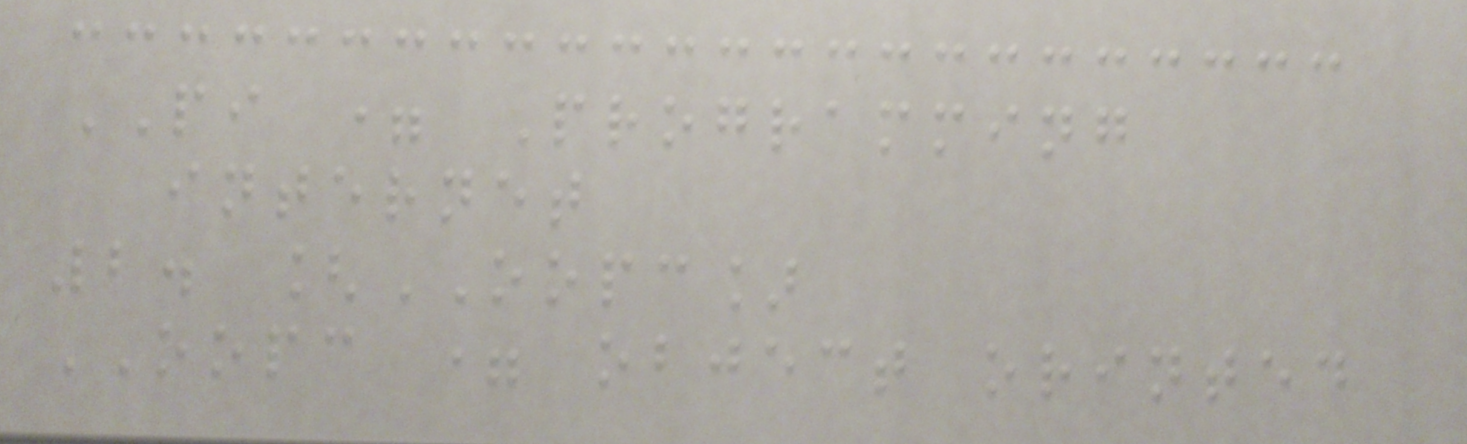PI = Programming
internet
2. [OOPC]
OOPC = object orinted
